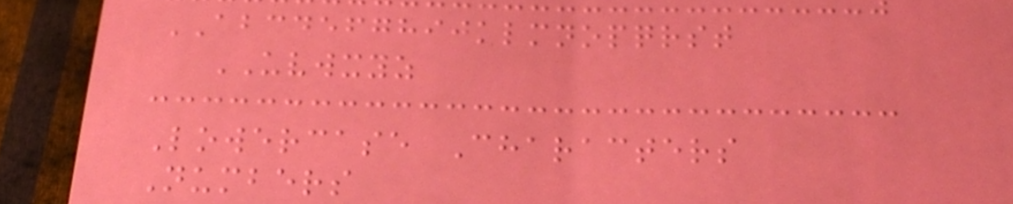ABCDEFGHIJKLMNOPQRST
UVWXYZ
Lowercase Characters
Numbers
